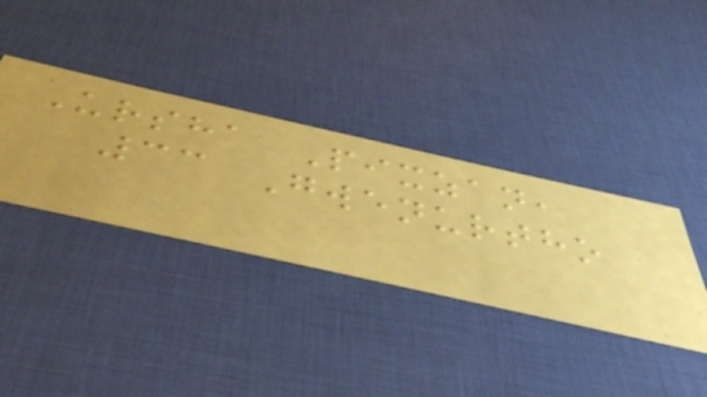Ursha Pixzan,
33 Gwenurtho
